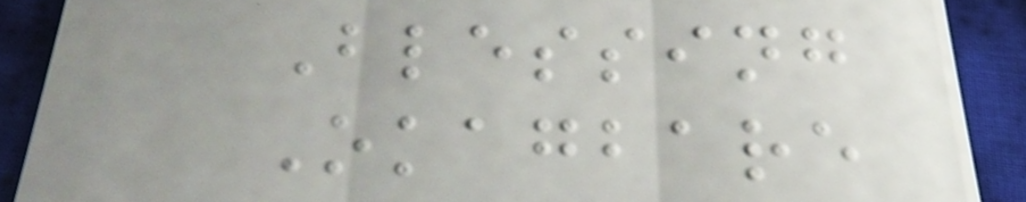Blessing
Okagbare
